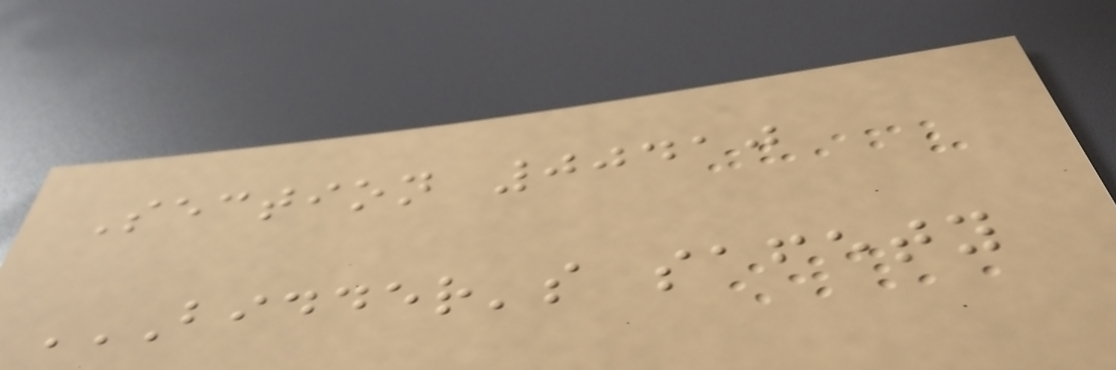Section 00410
BIDDER'S SAFETY
